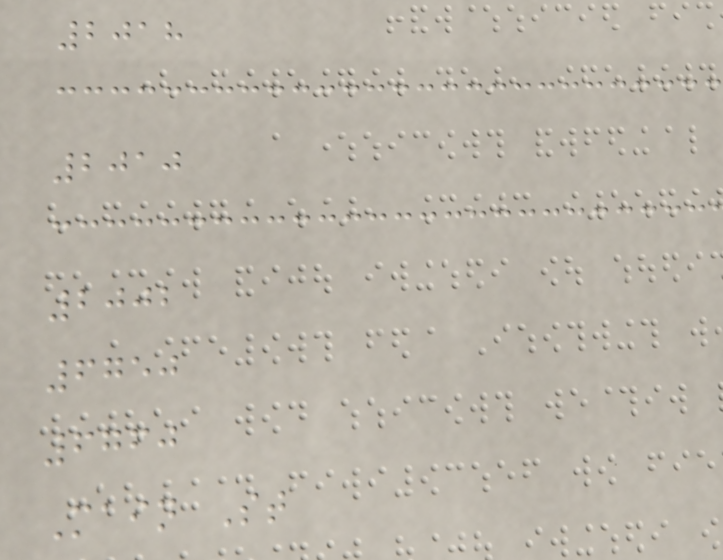2018
2010
2002
6750
6760
Main St
